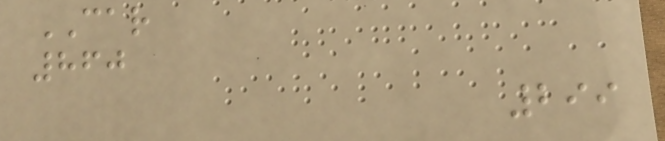CAR
860
299
